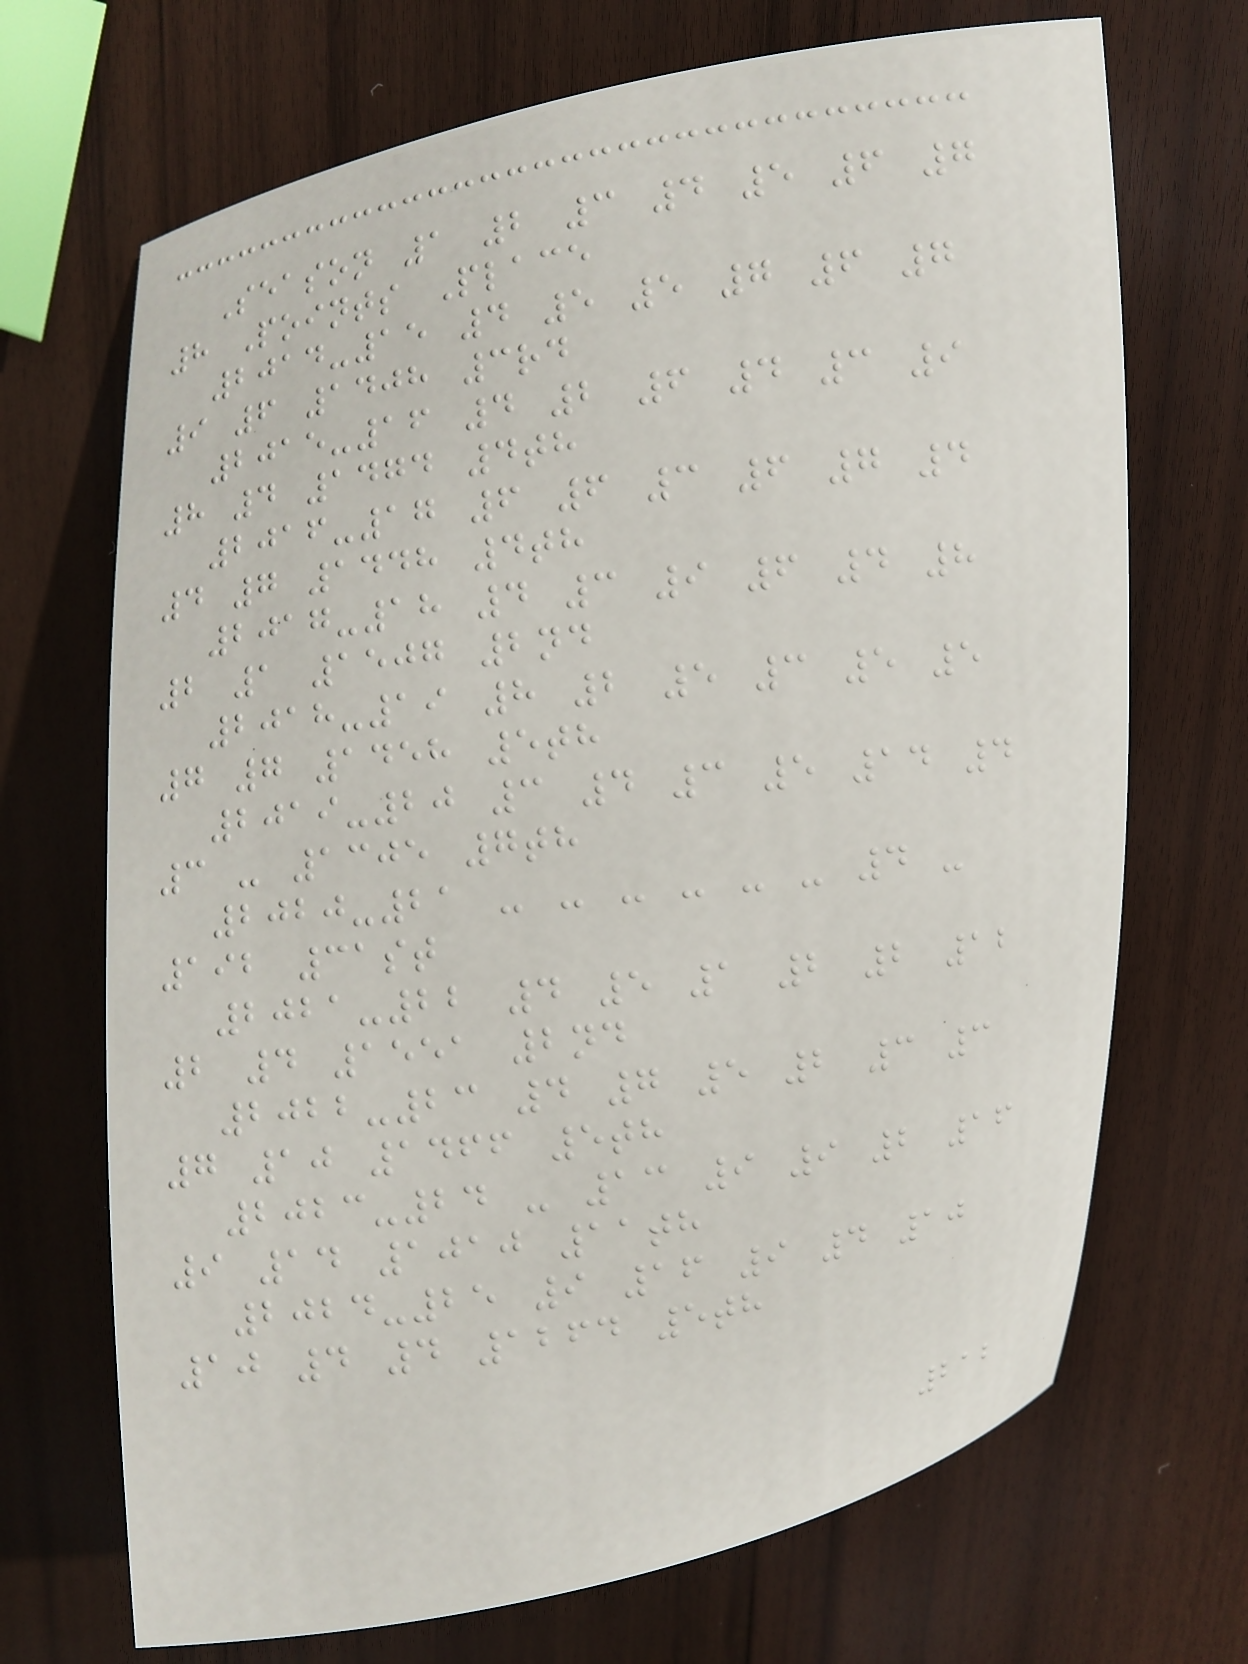Season 1 2 3 4 5 6 7
8 Points Place
2014-15 4 5 5 7 6 7
9 6 1408 3rd
2015-16 4 2 6 4 3 9
8 4 1474 4th
2016-17 6 6 3 6 7 4
4 7 1448 4th
2017-18 4 3 9 6 4 8
2 1 1507 2nd
2018-19 8 2 5 3 5 5
7 7 1458 5th
2019-20 3 4 3 5 14 4
3 - 1305 7th
2020-21 - - - - - - 4 -
192 31st
2021-22 4 5 1 2 2 12
2 4 1551 2nd
2022-23 4 7 5 2 3 3
7 10 1466 5th
2023-24 - 13 9 9 2 16
9 14 1010 11th
2024-25 9 16 9 4 10
10 4 4 1264 5th
212
